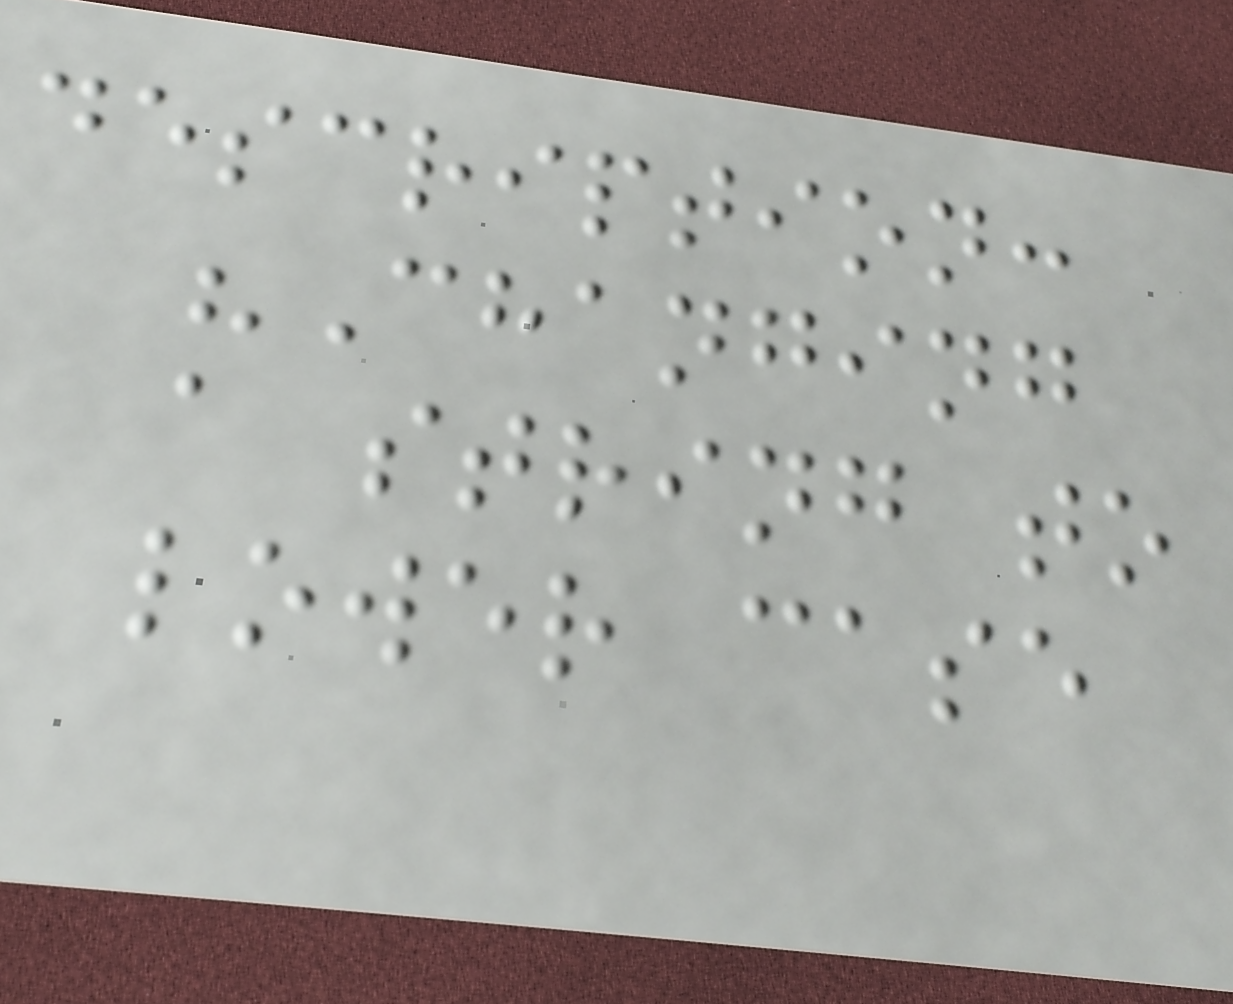description:
"Changing
a string to
lower case
